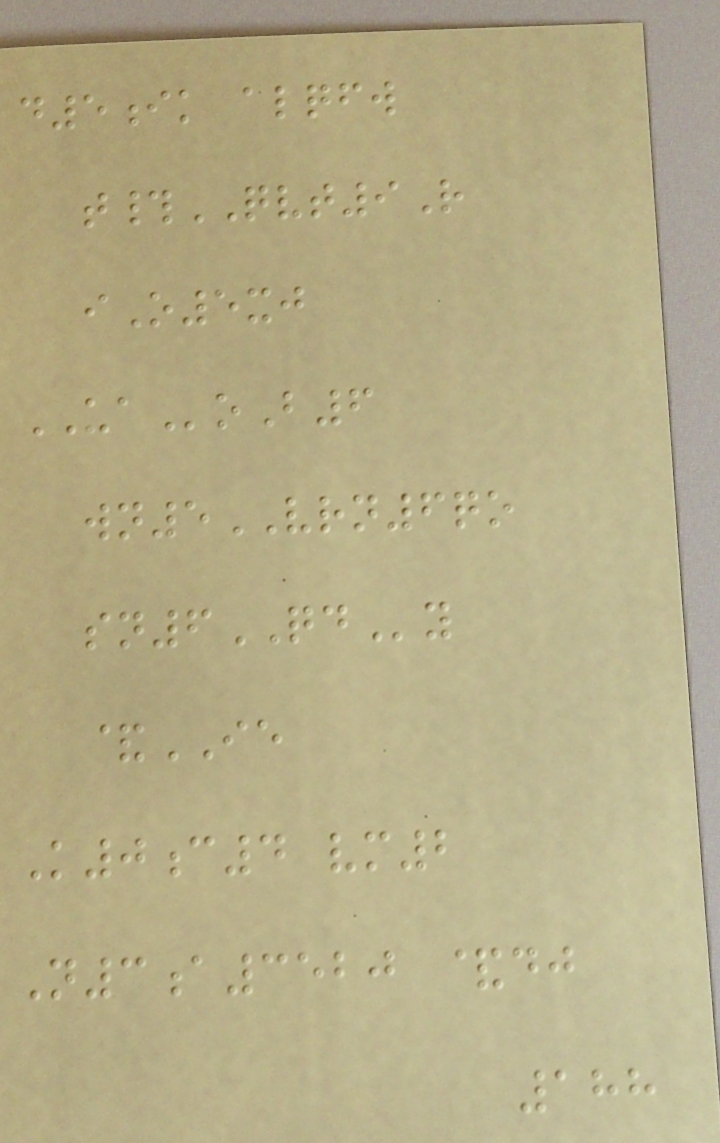d5ik alqfw
t#QVT9R
iO5xj
UAoB6
wn5VRN6qo
sn6QDy
&IE
K0c4 vm2
N3a3520 &dj
188
